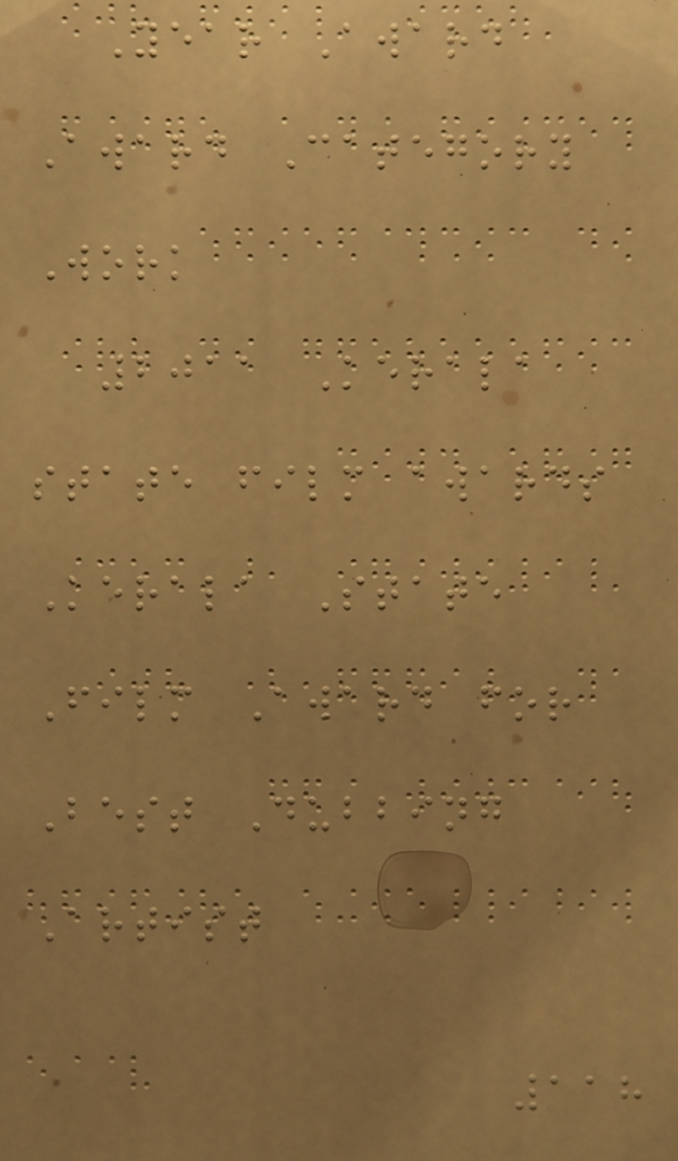Year Award
Award Category
Work
2011 Kerala
state film awards
Kerala State
Film Award for
Best Dubbing
Artist
118
